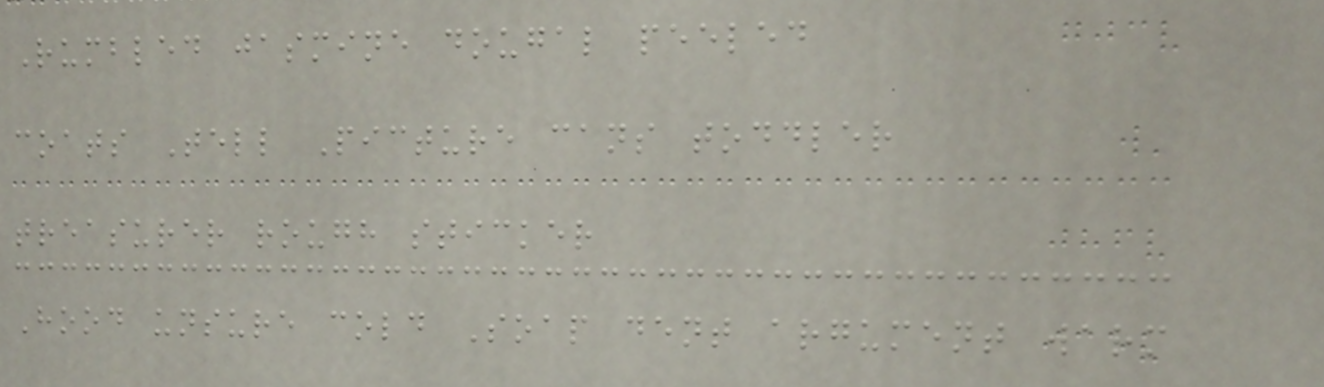Rumbled jasmine dougal peeled
coats Tell Picture cans toddler
treasurer rough sticker
Hood unsure cold Soap dent argument warm
